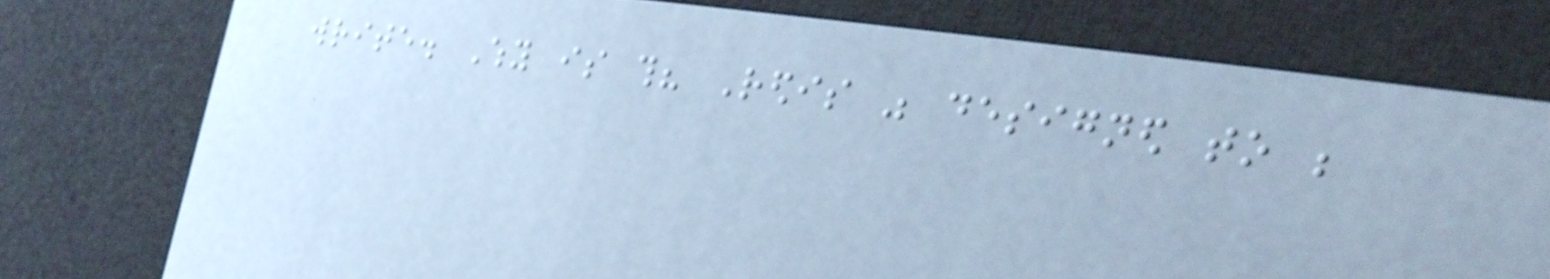write. Why is this? Redis was designed to be
